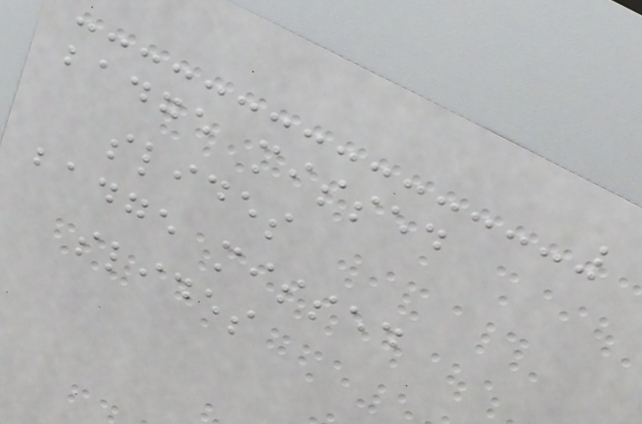badge missed
slides
badge missed
slides
